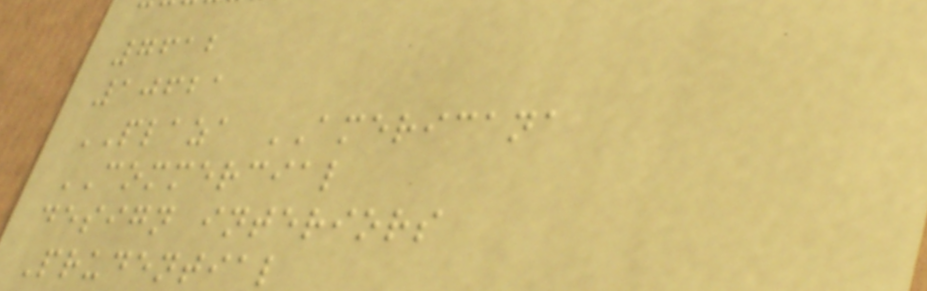7612
10621
PLAZA AMERICANA
COMMERCIAL
design interiors
Prudential
